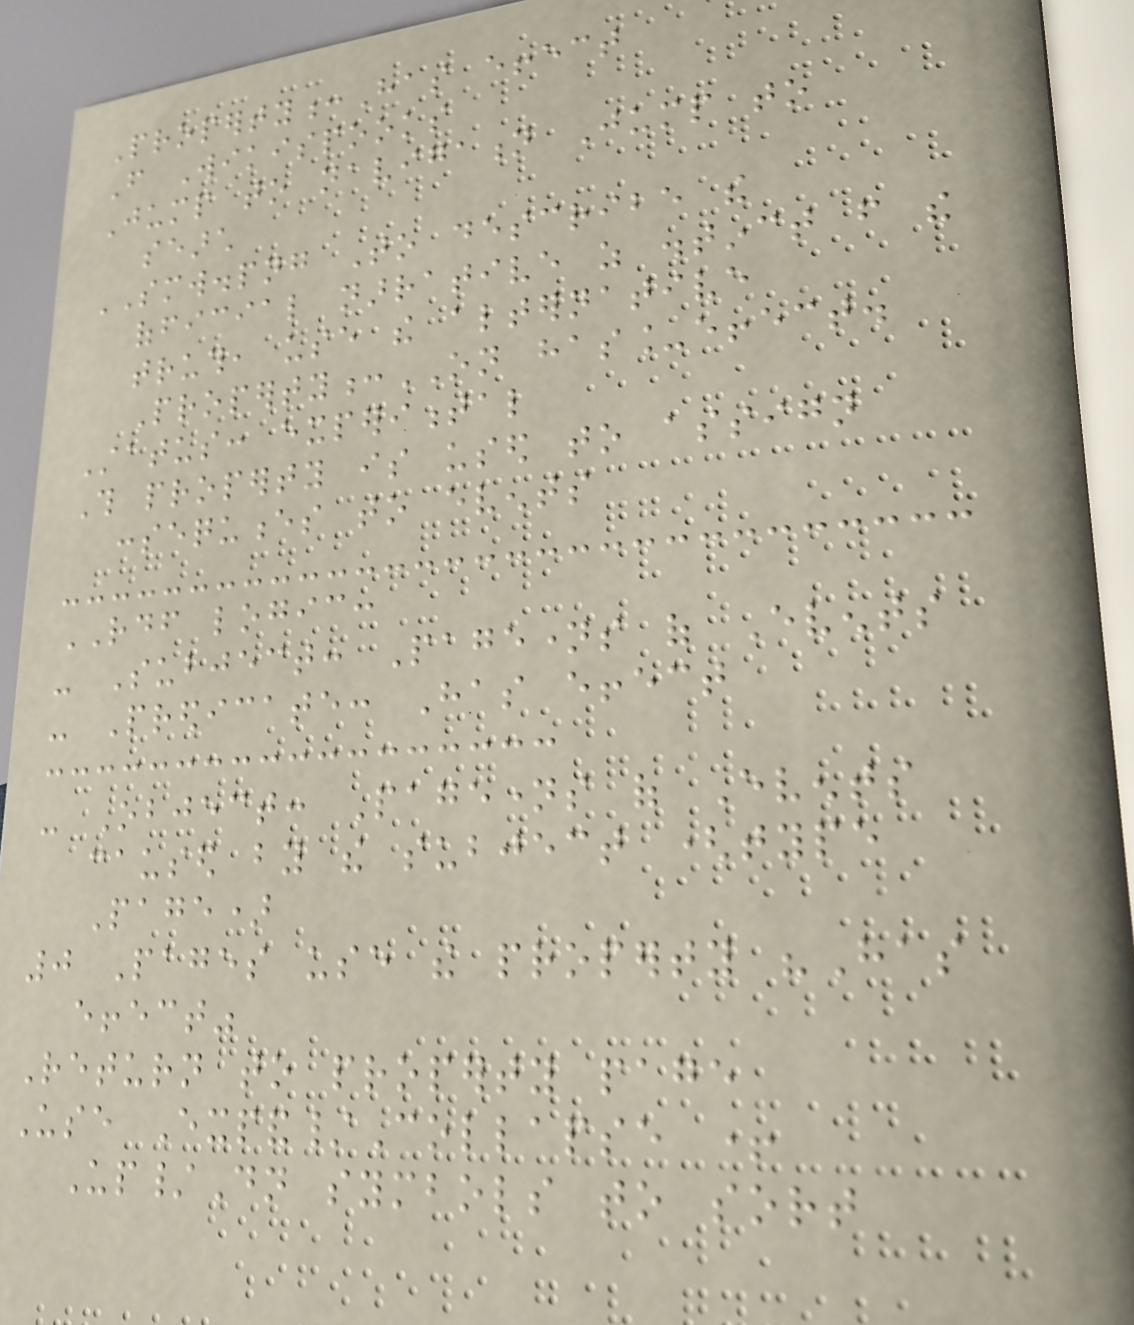Property:Has effect
From Wikispooks
Jump to navigation Jump to
search
SMW.png To describe the
official narrative as distinct from the
truth, use the alternative
Property:ON has_effect.
Status: experimental
This property is used to assign
consequences to events
RDF logic:
- Subject: Pagenames of Events
- Predicate: Has effect
- Object: Pagenames of Events
caused by the subject (type
Page)
0 Pages use the property "Has
effect"
Return to property page
Use Expand/Collapse +
Up/Dn symbols to sort
